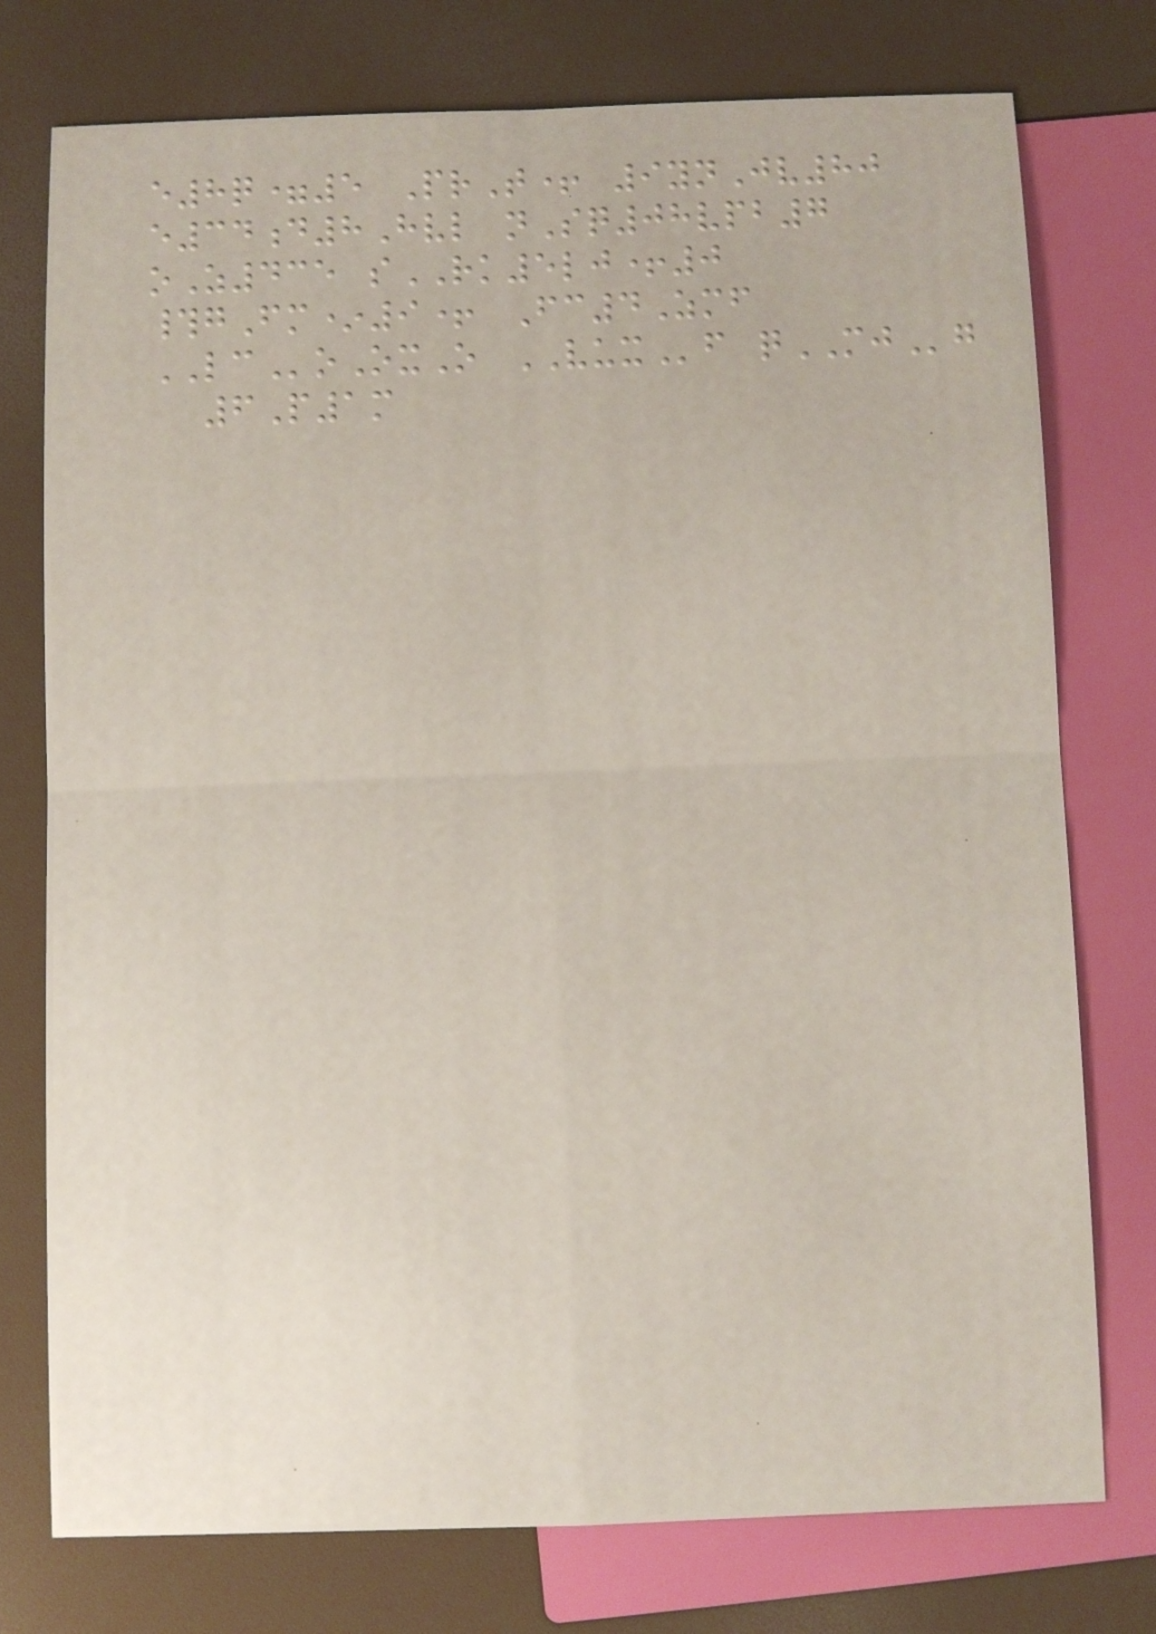e8q=5 PrT+ 9ynJv80
e34d8Hvl nSq08vpb7
oZ435 sRK5lj+0
#gFm*9+ Fc4Zmf
LCoOxO VUXf qMJg
6P1m
